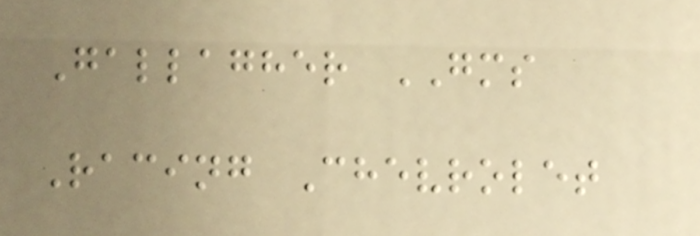Gallagher GMS
Racing Chevrolet
